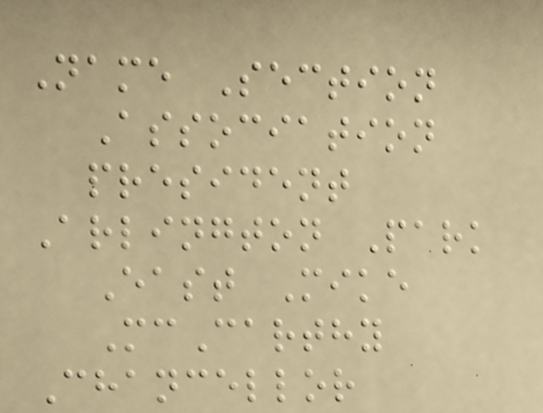Name Section
Association
president
Arlington Park
East Mike
McCarthy
Chancellor
